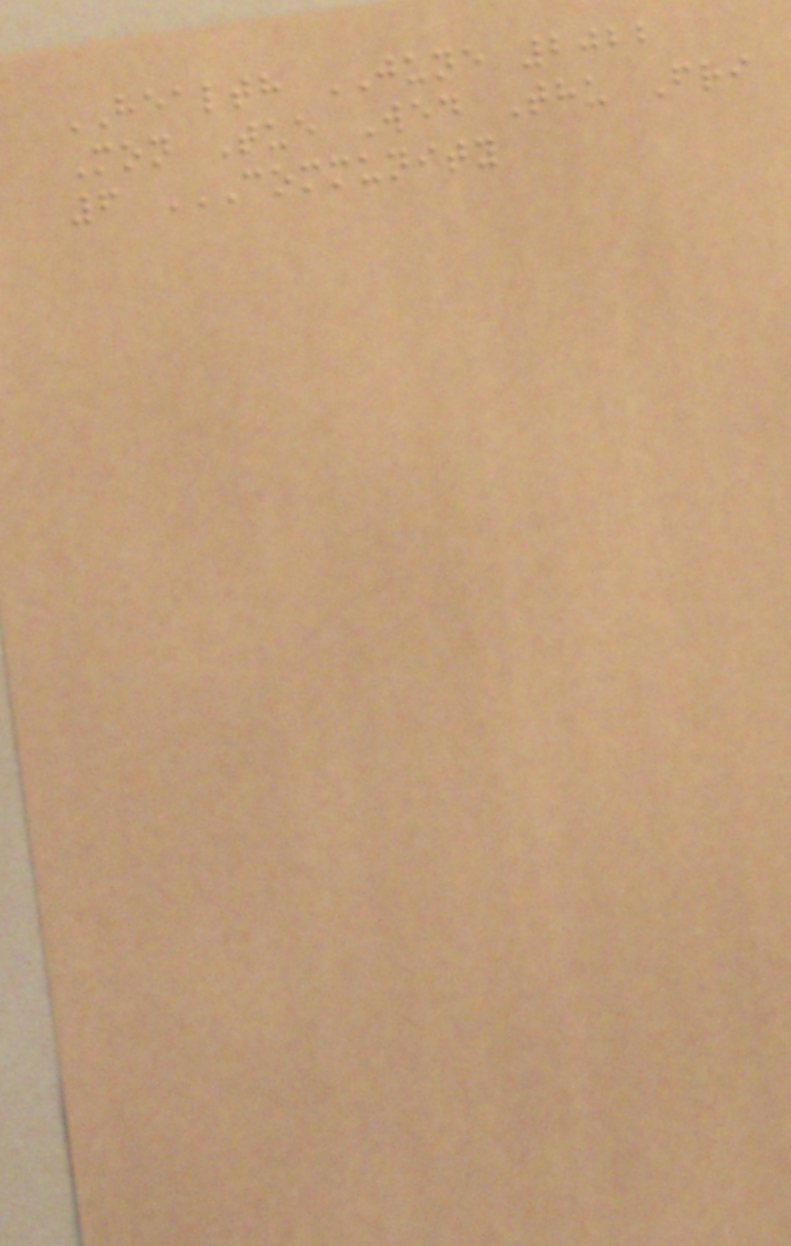HEALTH JUNE 2022
Mon Tue Wed Thu Fri
6 COMMUNITY
